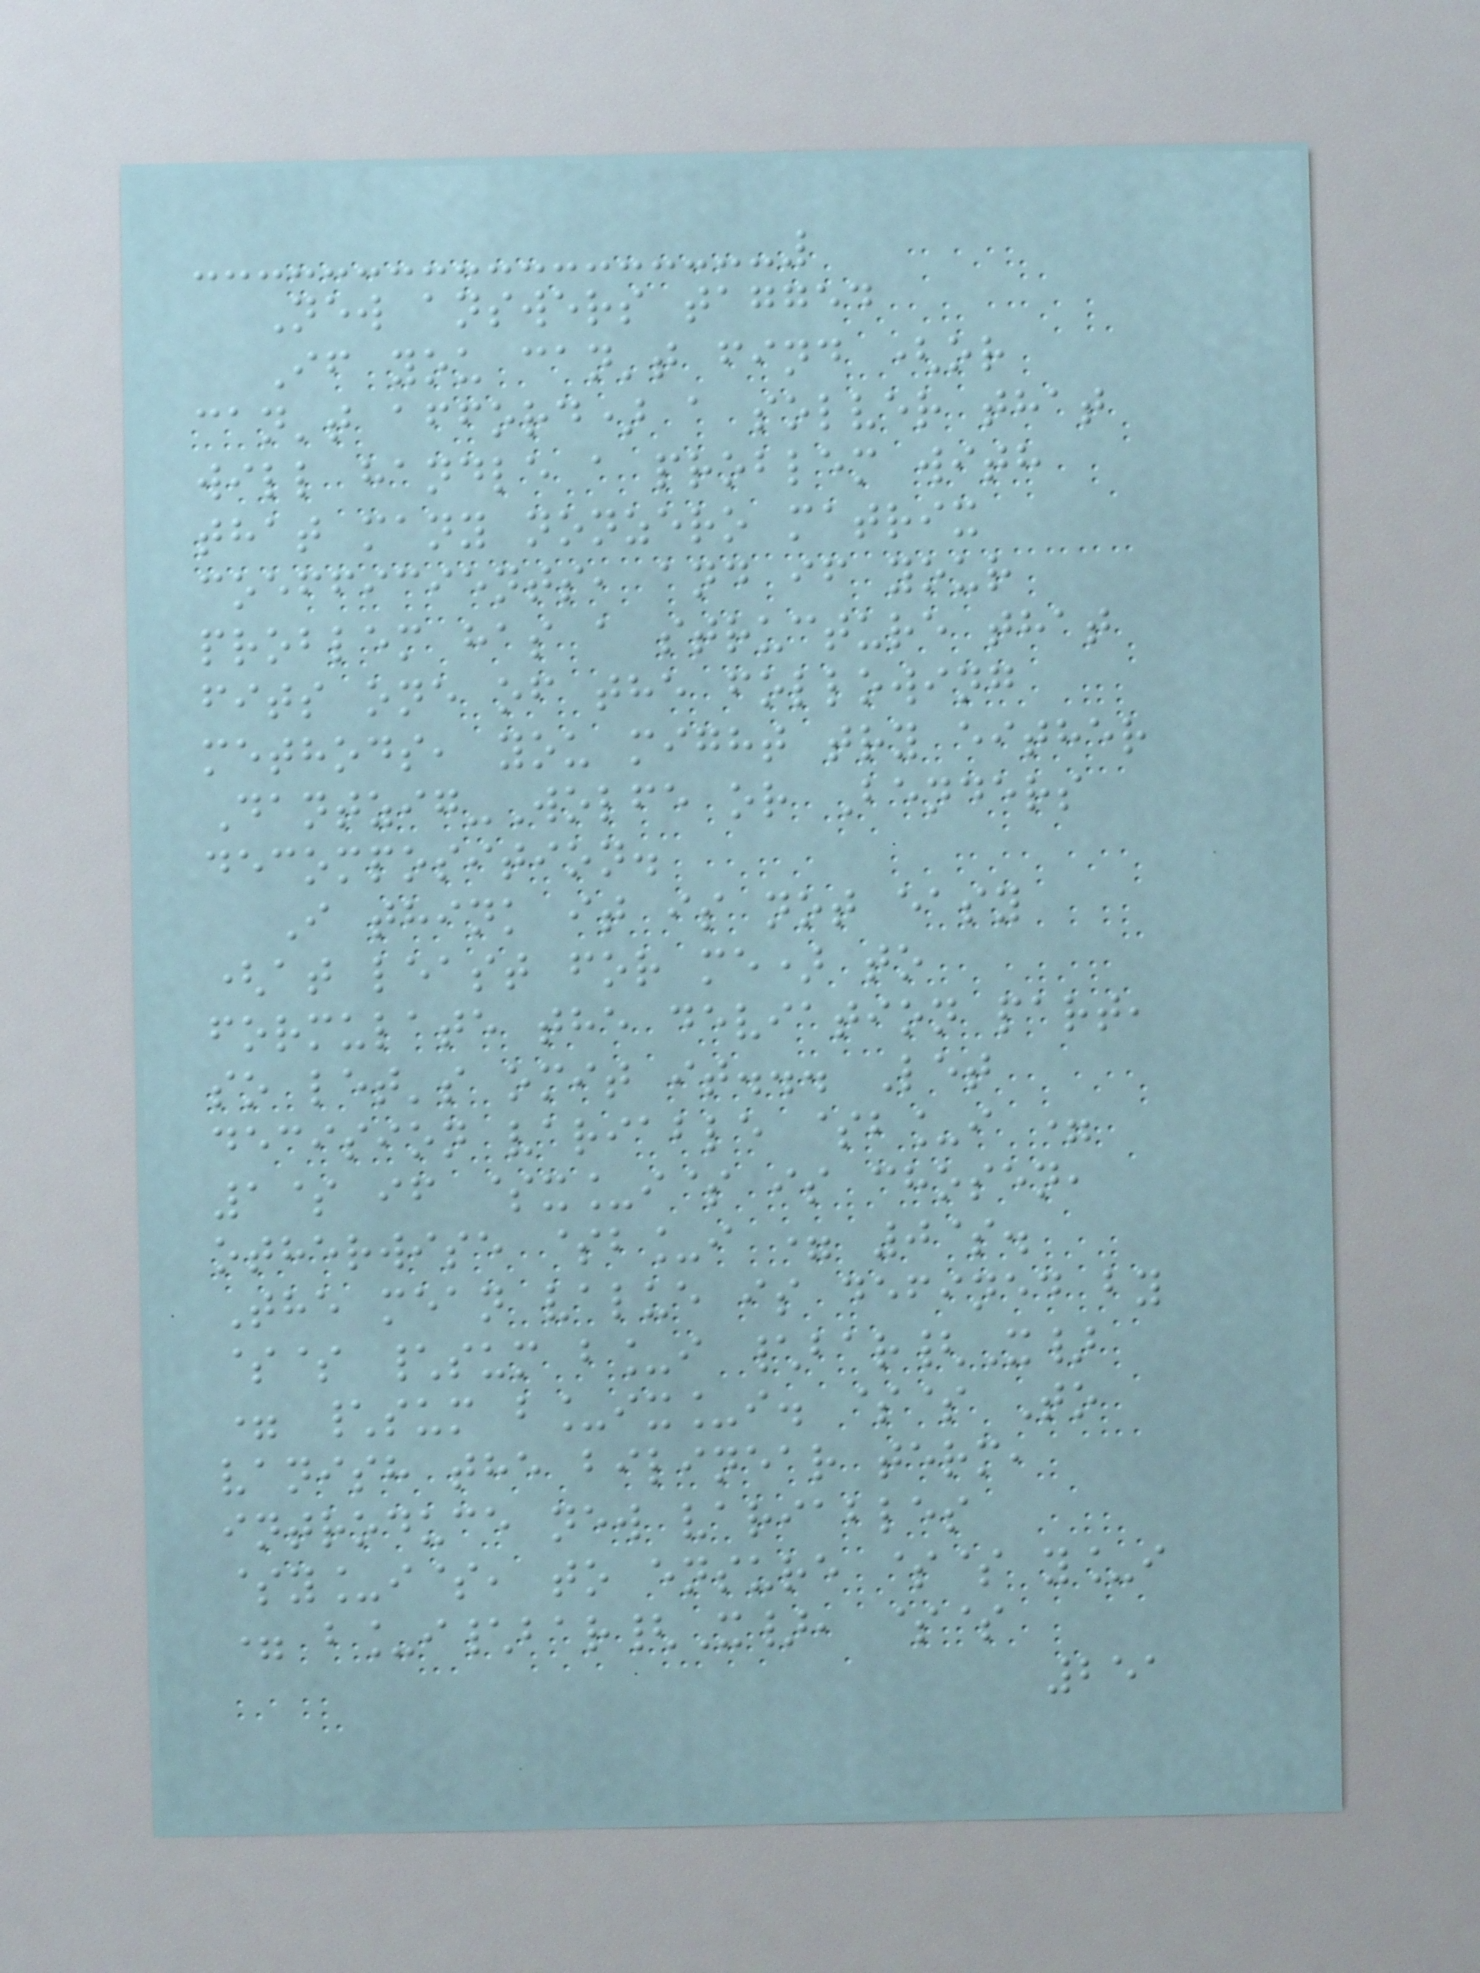New answers tagged
If you can't find (or
can't afford) a solver that
will handle a problem with
that many nonzero matrix
coefficients, and if your
problem has a structure that
fits one of the following
methods, you might try either
Dantzig-Wolfe or Benders
decomposition.
I think it is not easy
(at least for me) to
formulate the deviation part,
so let's omit it... Let
decision variable $b_i =
1$ if $x_i$ is chosen,
otherwise $b_i = 0$.
The mean value is defined by
$$ \sum b_i \bar{X}
= \sum b_ix_i. $$ To
vanish the bilinear term,
introduce new variables
$y_i$, to ensure $$ y_i
= b_i\bar{X}, $$
251
